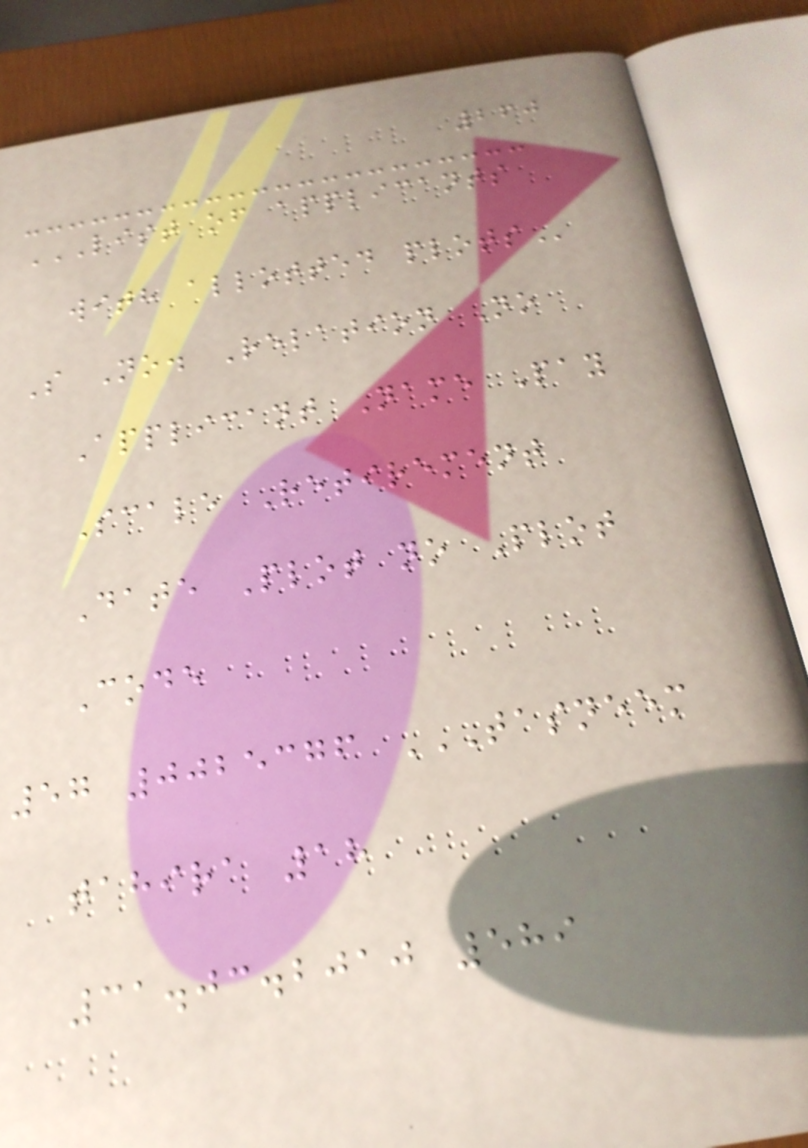260
LIST OF APPLICANTS
WITH ALLOTTED PLOTS
S No. Relation No
Applicant Name Pay
Scale Retirement
Date Plot no Plot
Code
57 0025376 TASNEEM
TAHIRA 18
31.03.2010 589
